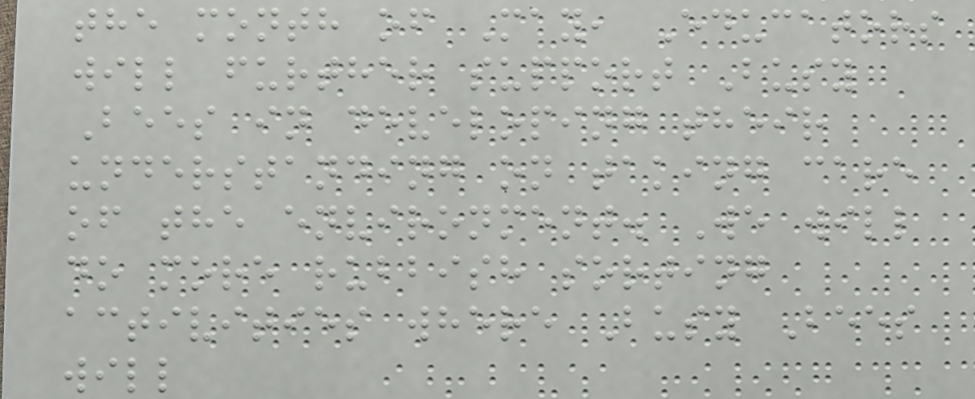the month of May, Educators
will further support Busy
Bees in developing their
understanding on taking care
of the environment. We will
do more rubbish sorting
activities where Busy Bees
will
